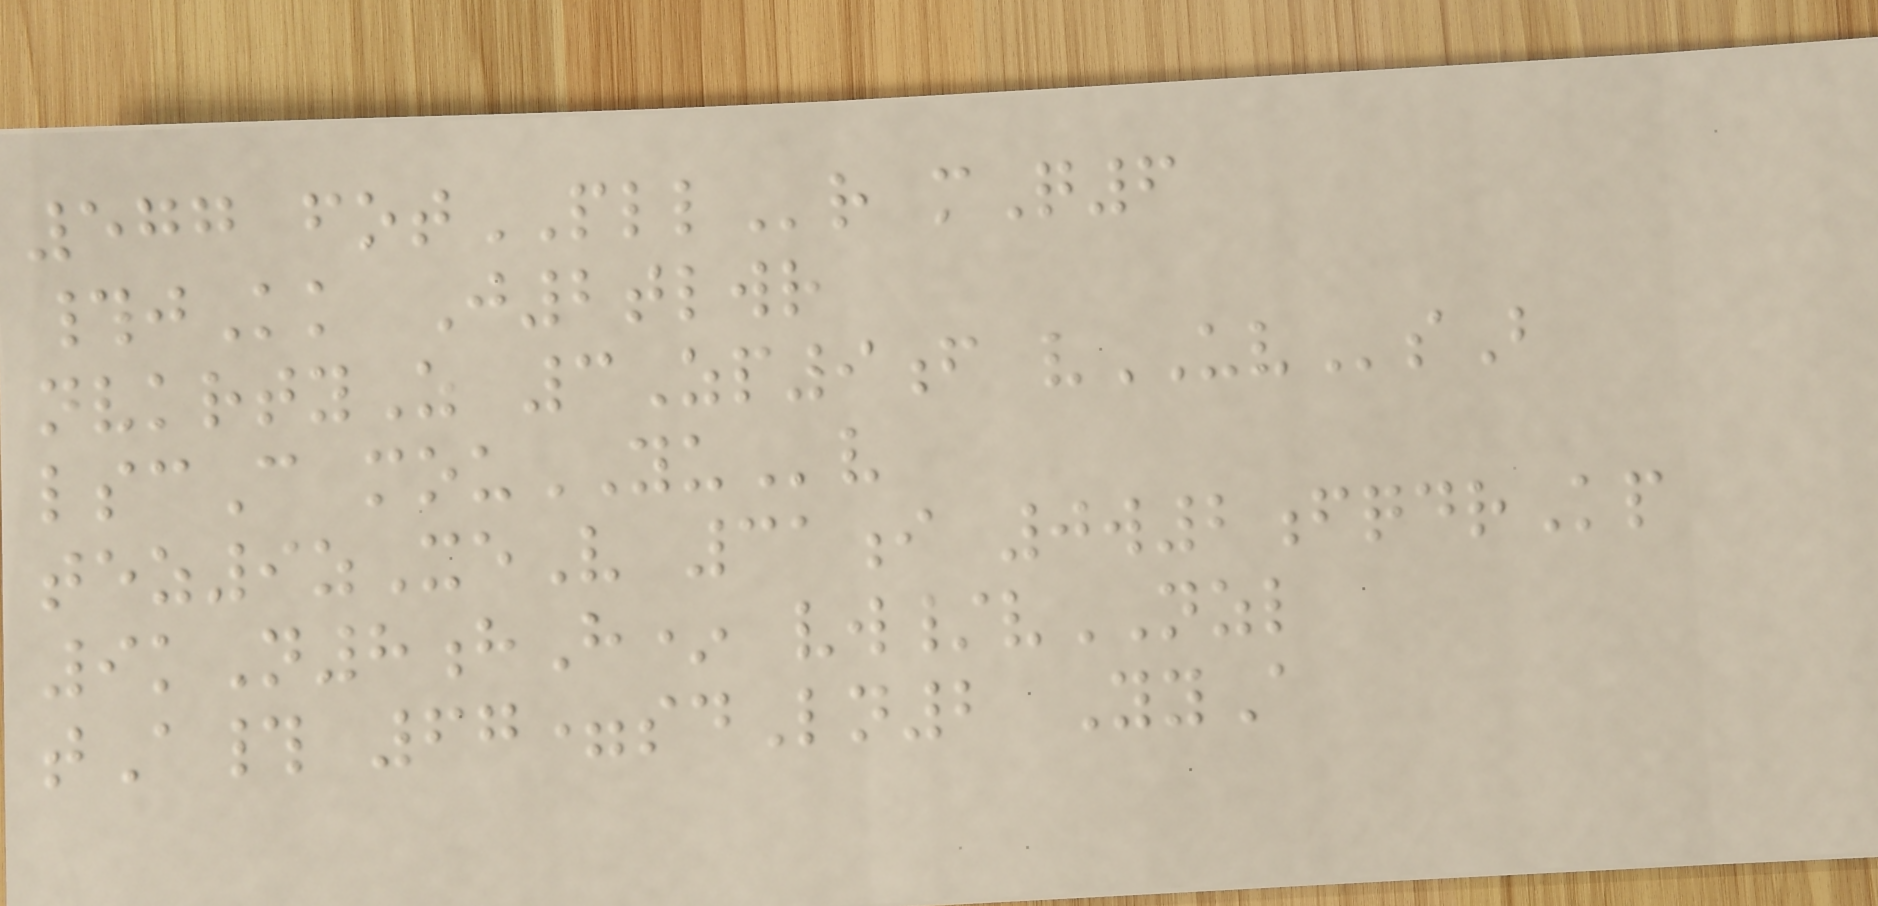577 fotPLLr mQ6
#jKk J2tlwr
nvkrtyZ 3Zp9f vUVsB
lscC mouYUv
tez9zXeV 31i 0w2fqdrKp
9kN8hH* vw/vNZL
tA# 67=sdLn2 YyA
